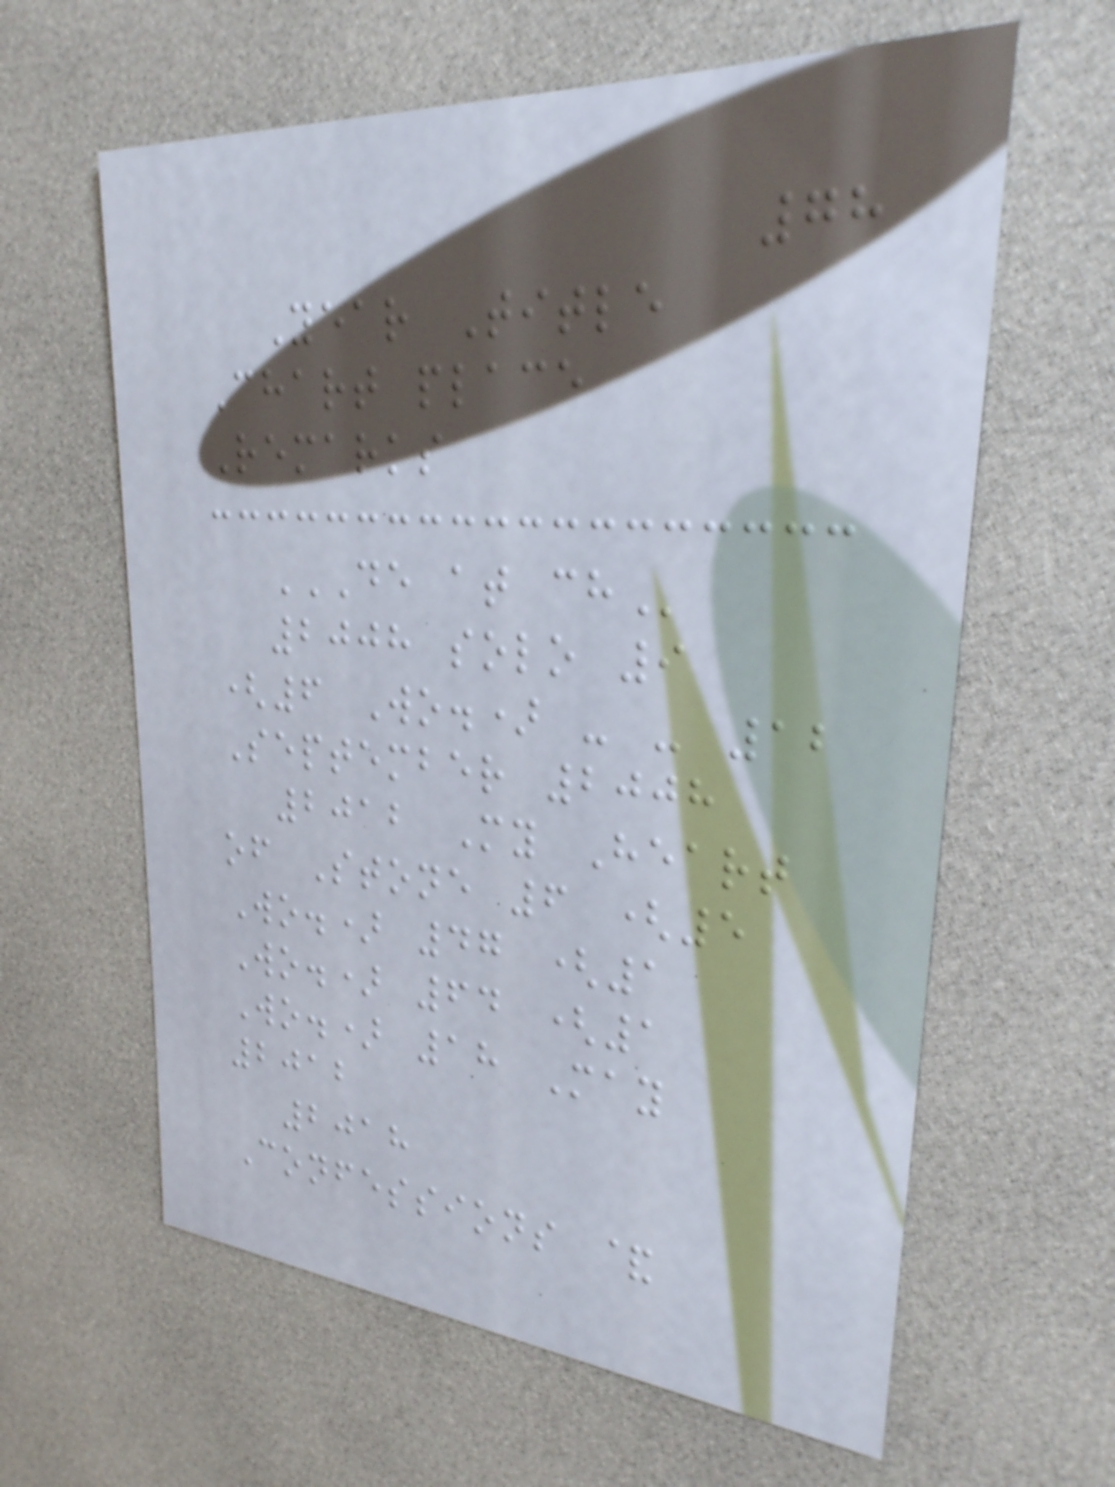78
Year Title
Chart place
Remarks
DE AT CH
2008 solo 9
(6 Wo.) - - 12
September 2008
2012 My Heart
of Stone 6 (5
Wo.) 47 (1
Wo.) 64 (1
Wo.) 18 May
2012
2018
Confessions &
